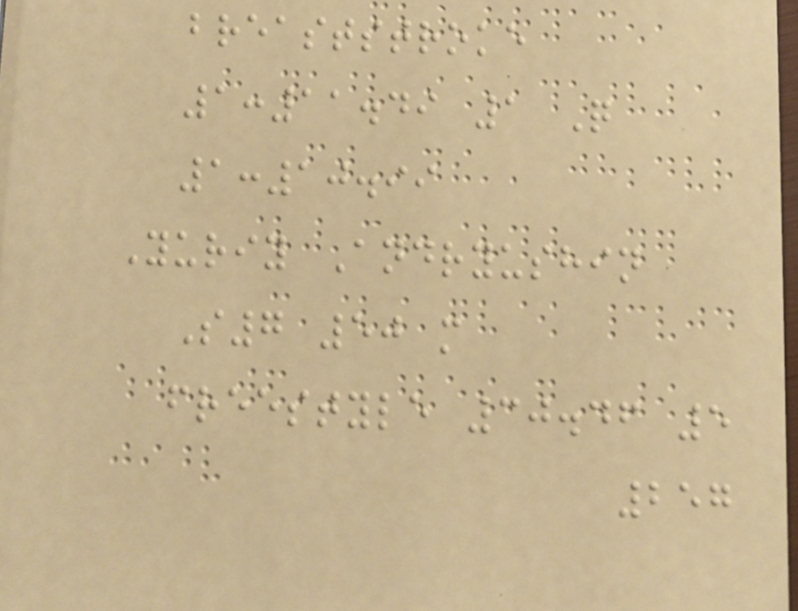breaststroke
1:11.49 1 Q
1:10.99
Yuriy Andryushin
S7 50 m
freestyle 30.46 5
257
